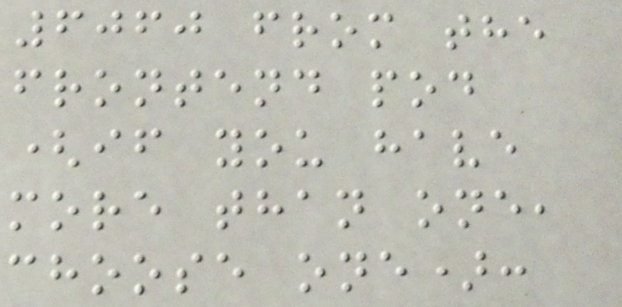6060 from the
frontend pod
(if you have
more than one,
choose one):
